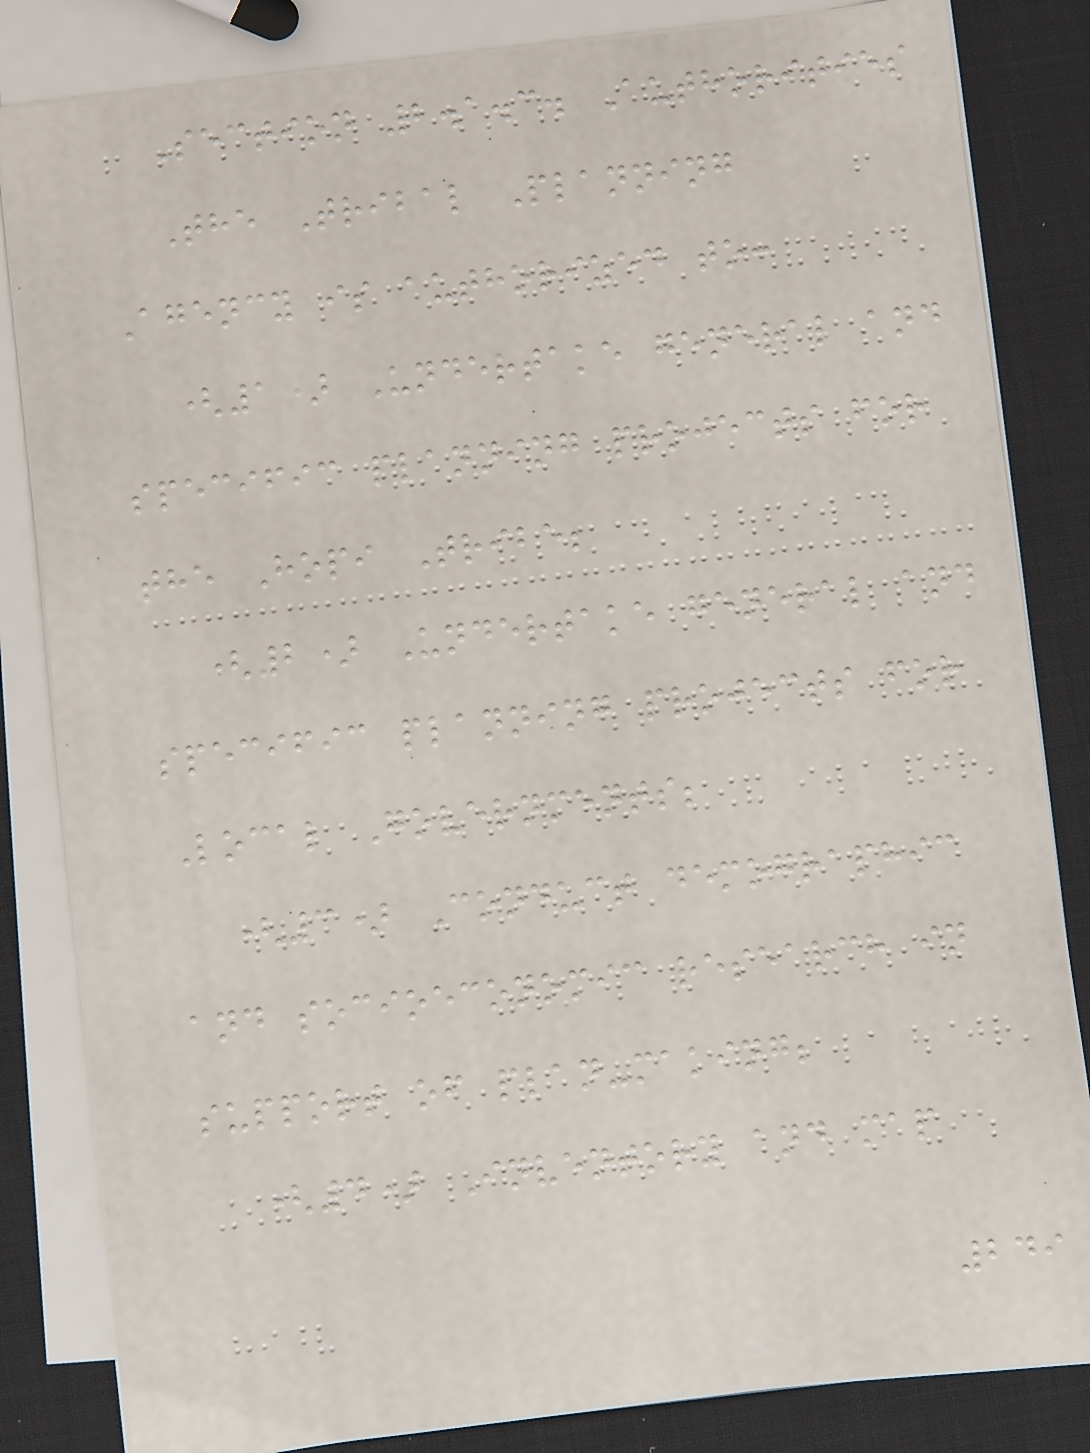Section 2.1.3. Authorities
The Tribal Planning
Agency is authorized to:
(1) Undertake general and
specific planning projects for
the Hopi Tribe;
(2) Undertake general and
specific planning projects for
Local Governments;
(3) Conduct demographic
and socioeconomic research in
support of plan-making;
(4) Inventory and map
249
